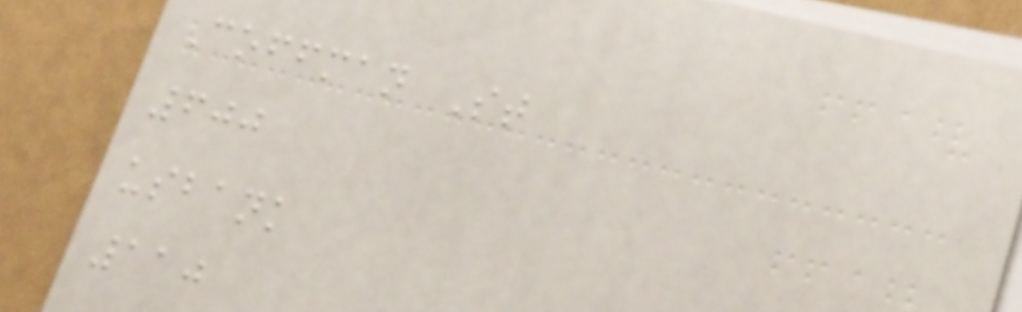Coffman St
600
usbank
110
